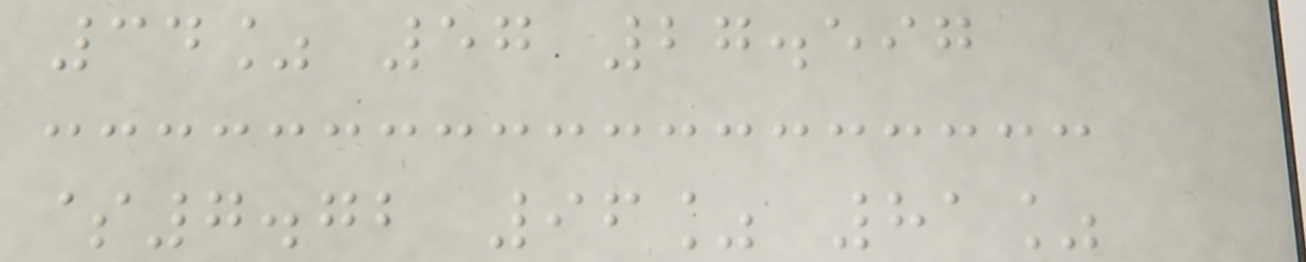34% 57 27.597
$7.72 96% 81%
